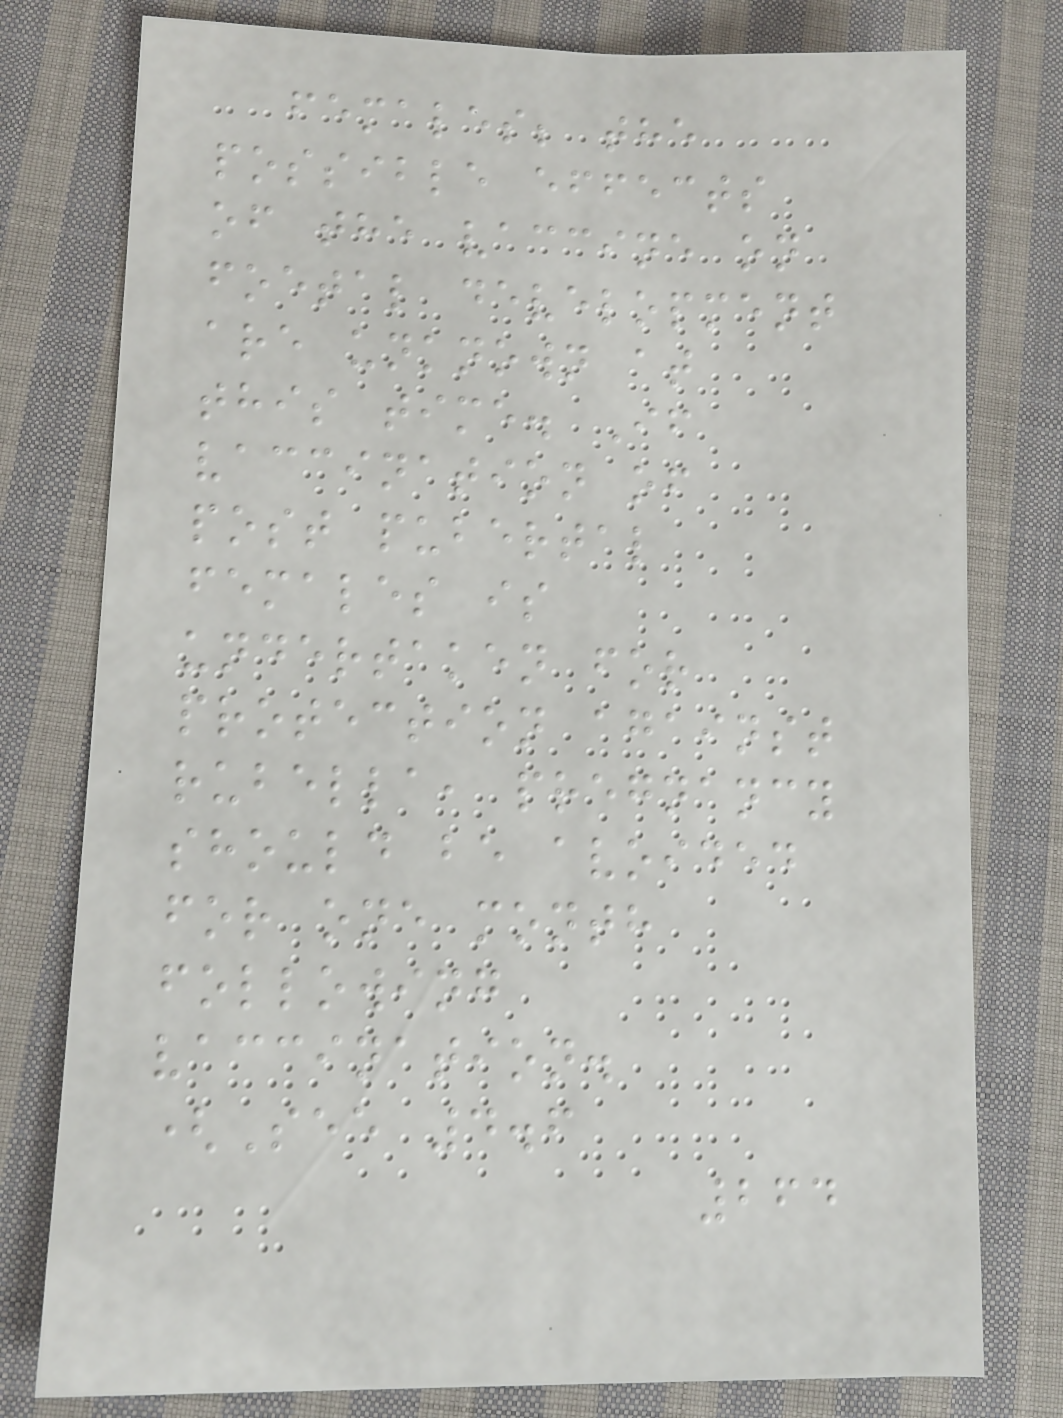females; the
possible effects
of the vaccine on
foetal development
are unknown at
this time. If
vaccination of
post pubertal
females is
undertaken for
protection against
rubella, pregnancy
should be avoided
for one month
following
vaccination.
(See 4.6
264
